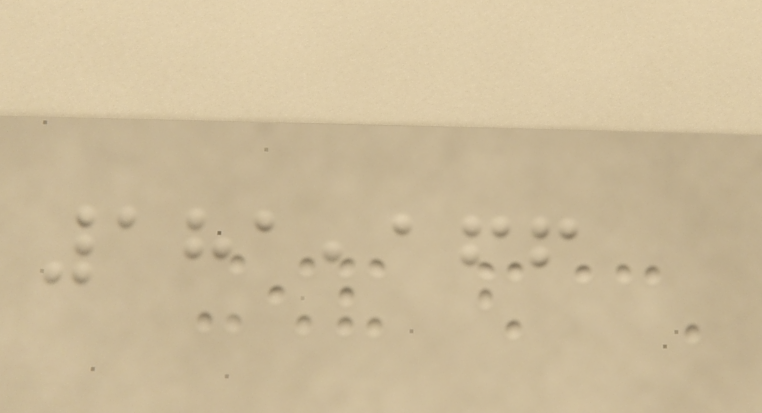181,166
